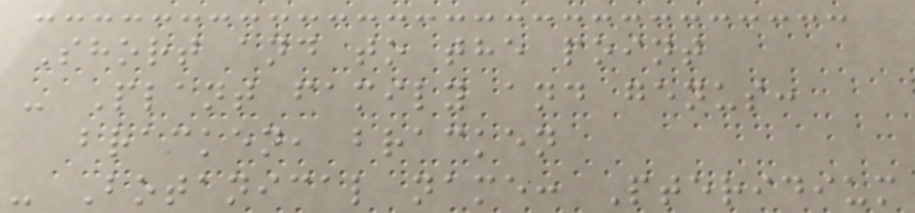Short and to the point
- Plant family and genus:
bracken, bracken
- Botanical name: Pteridium
